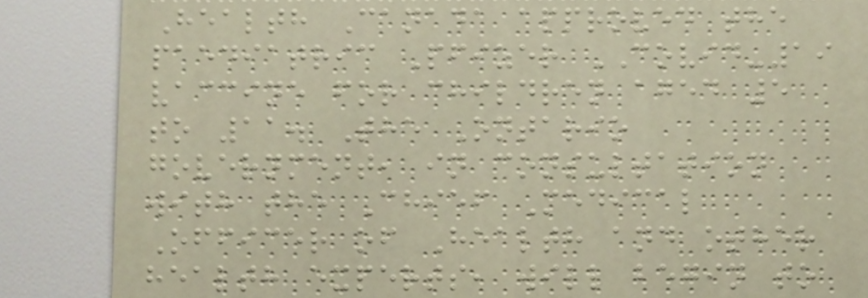Health Canada approved the
paediatric Pfizer COVID-19
vaccine for children aged 5
to 11. The Ontario
government, in consultation
with the Chief Medical
Officer of Health and other
health experts, will begin to
